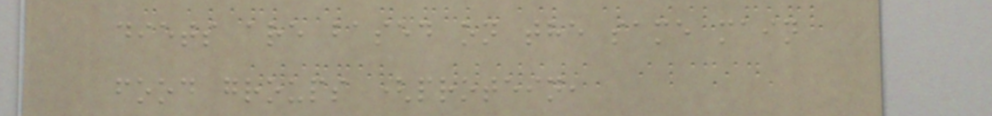diets are based on the same main
food groups (protein,
